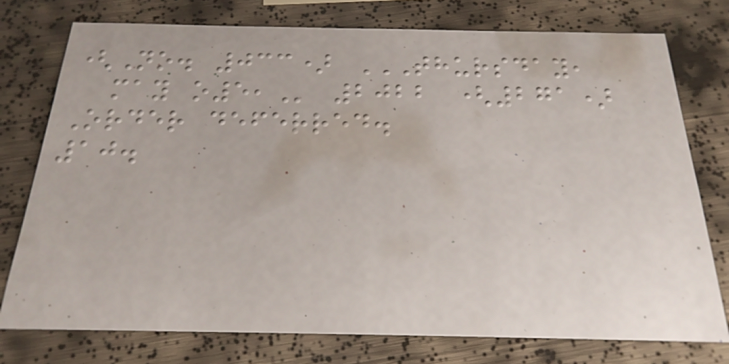(No. 033) THURSDAY,
MAY O5, 2022 (271)
Order deferred.
10.
